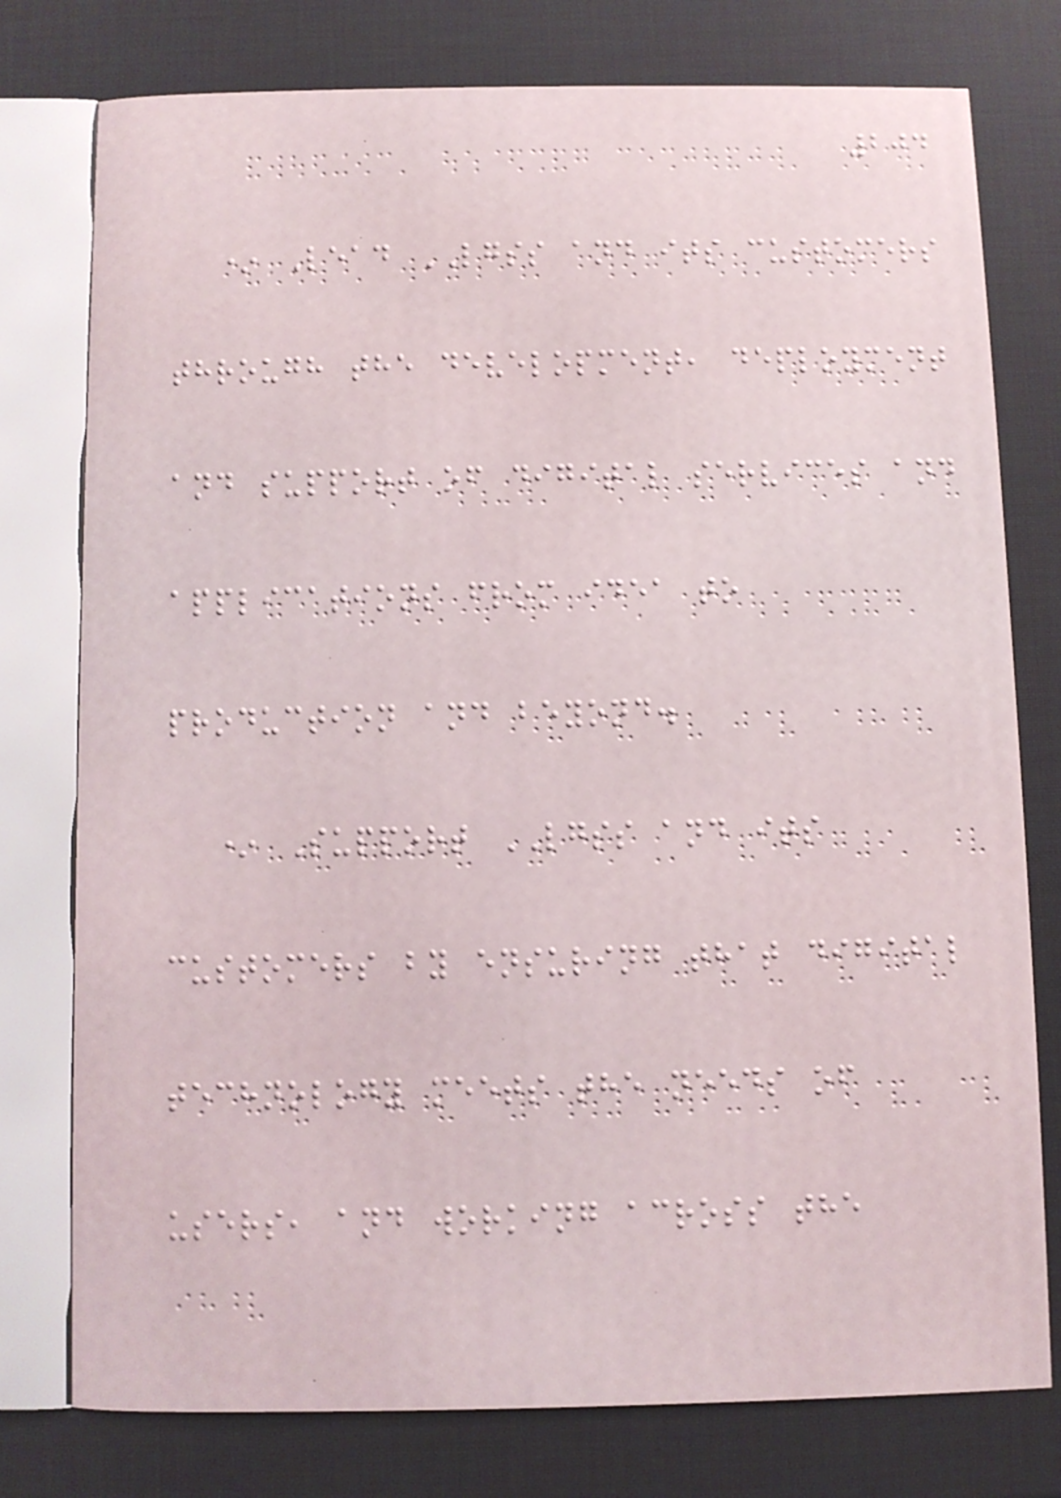204
* Lead LGSS and its customers
through the development, deployment
and support of digital services and
applications from idea to
production and beyond.
* Support LGSS and its
customers by ensuring that digital
technology meets the needs of
users, and working across the
